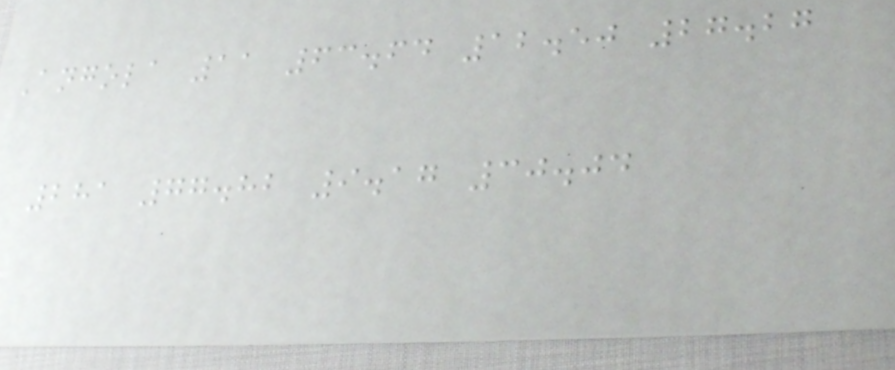Angola 11 63.64 12.50 27.27
281 77.82 9.17 30.04
